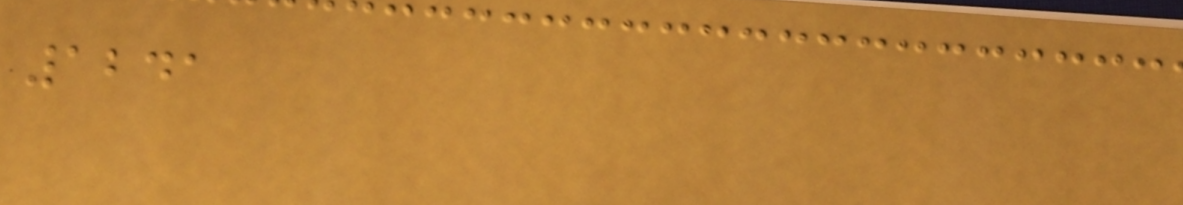1241
